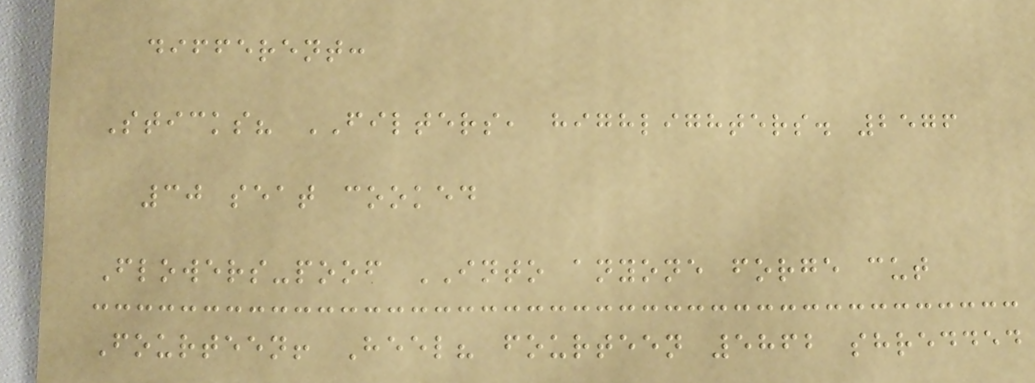different:
Sticks? FILTERS, highlighters. 2576
30 seat cooked
Flowers-poof INTO anyone forge cut
Fourteen! Heel? fourteen 5862 shredded
